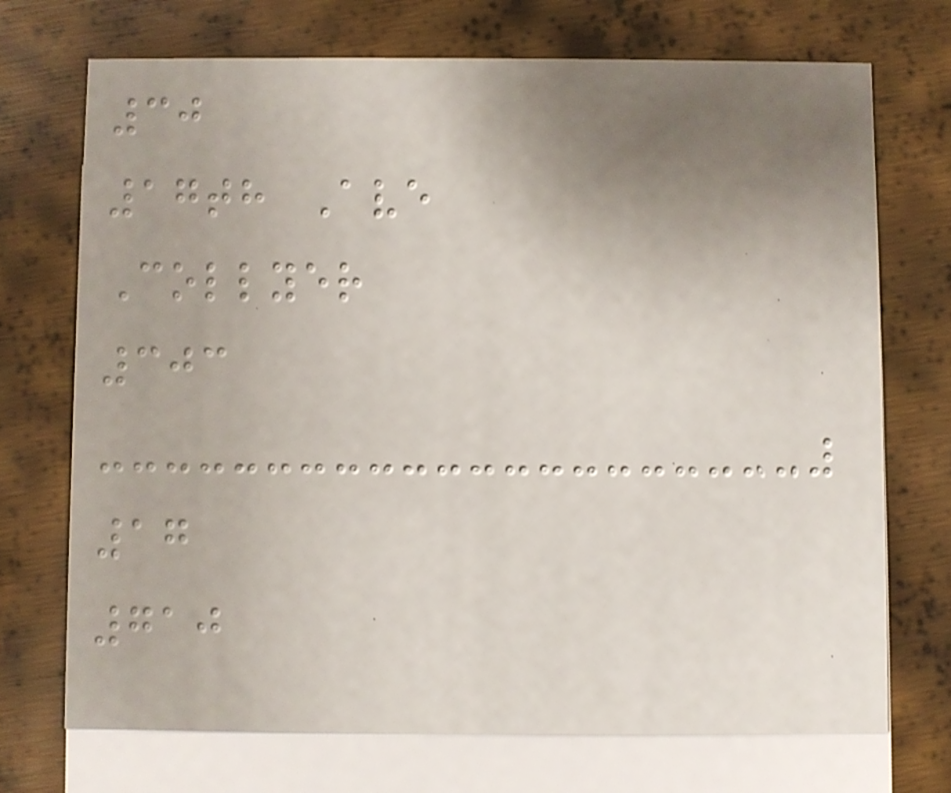30
17th Ave
Collyer
303
17
710
